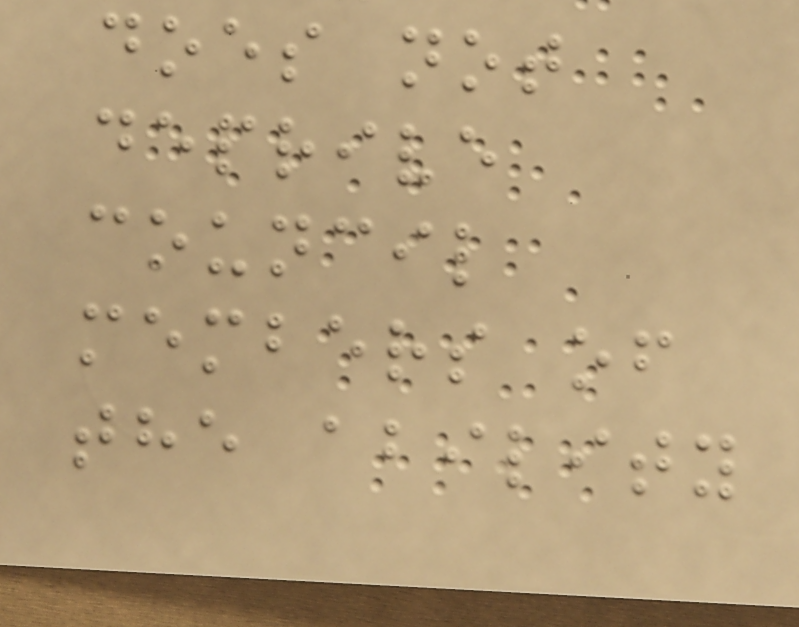does not
deprive
council
members of
the ability
